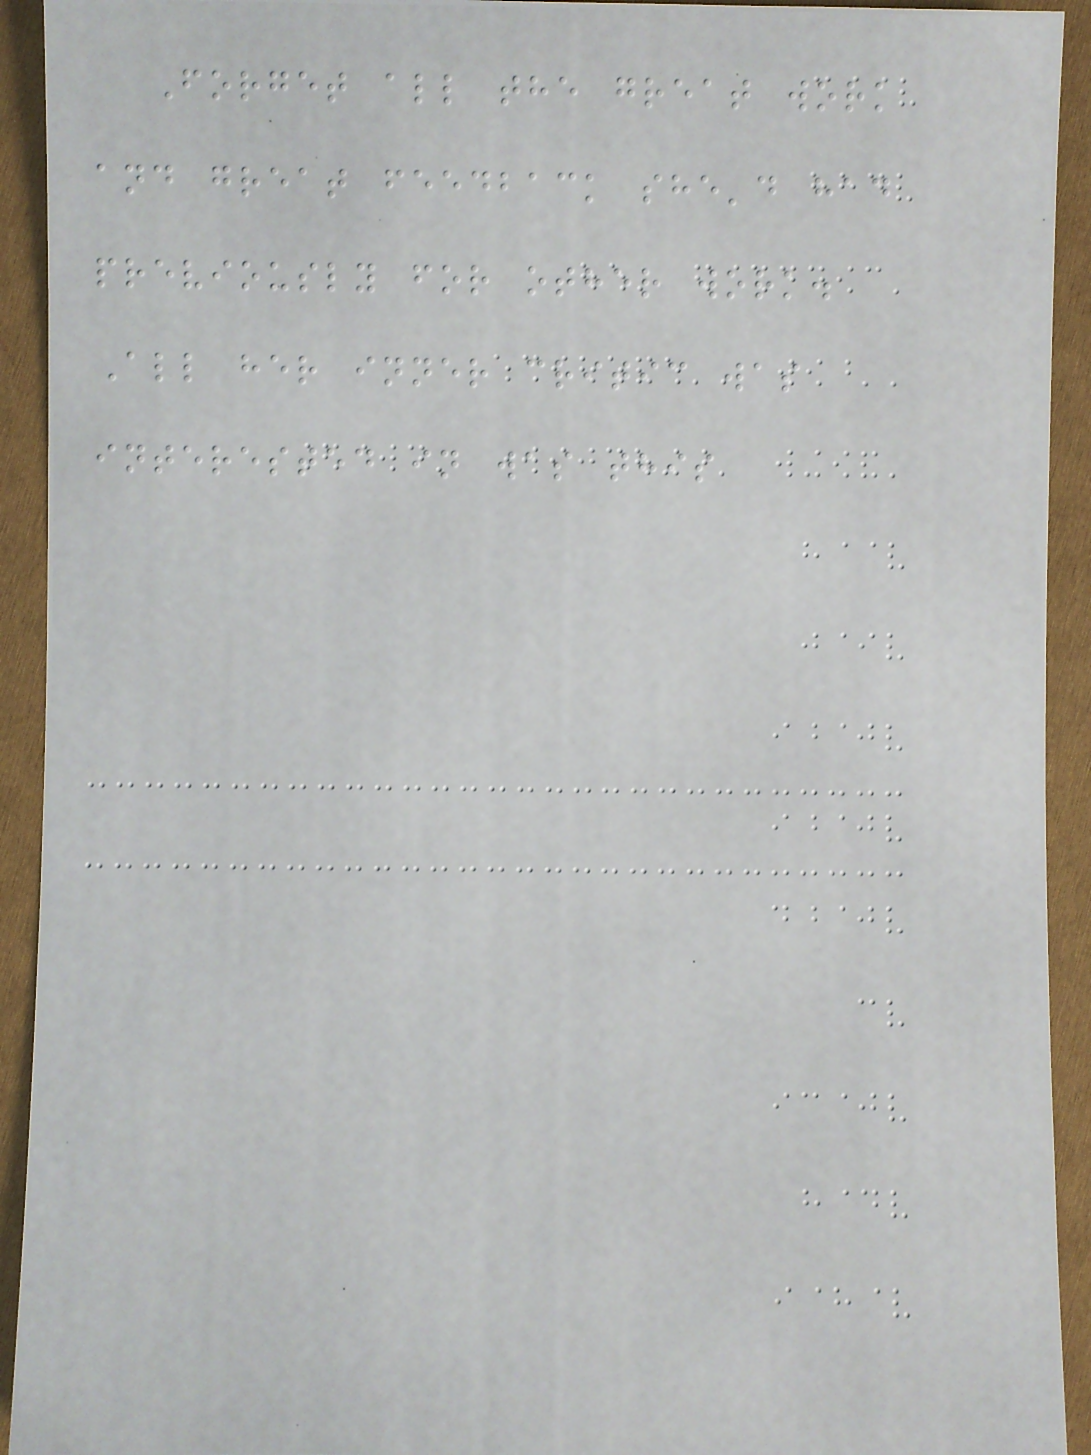Forget all the great work
and great feedback she'd had
previously for other work.
All her inner critic was
interested in was this
